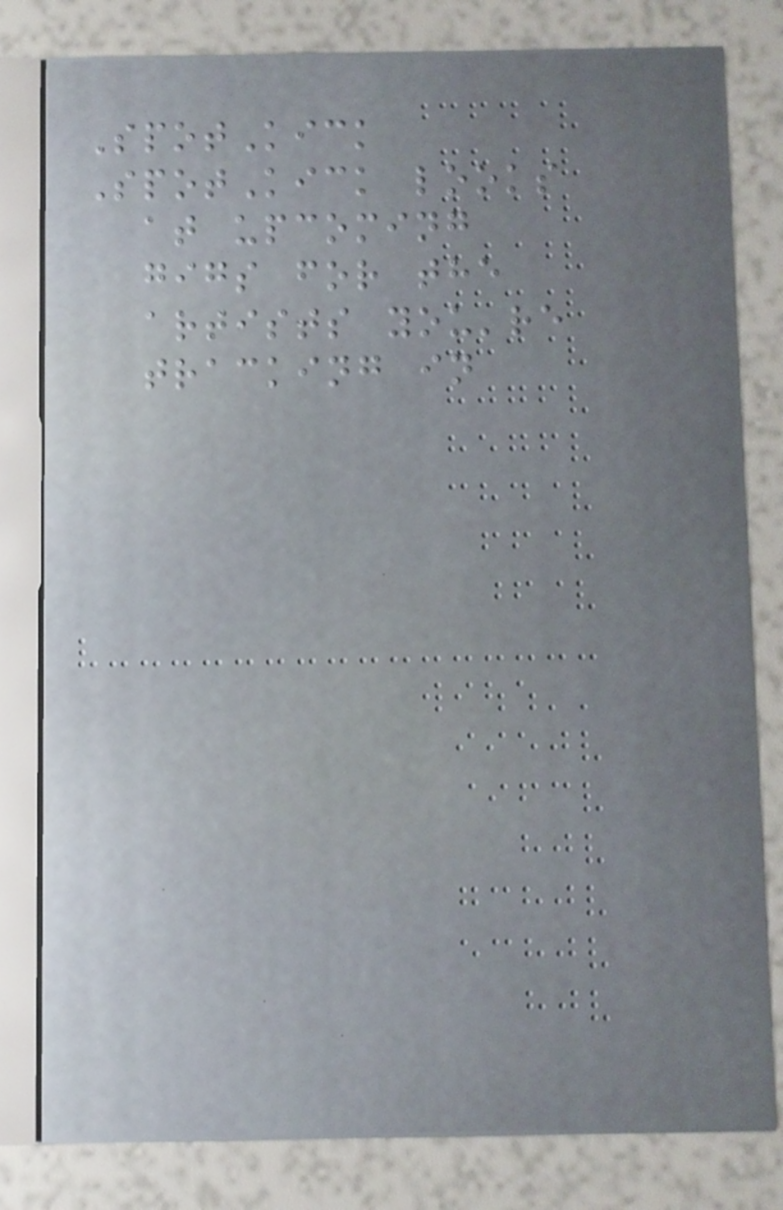SpotKick
SpotKick looks
at upcoming
gigs for the
artists you're
tracking in
